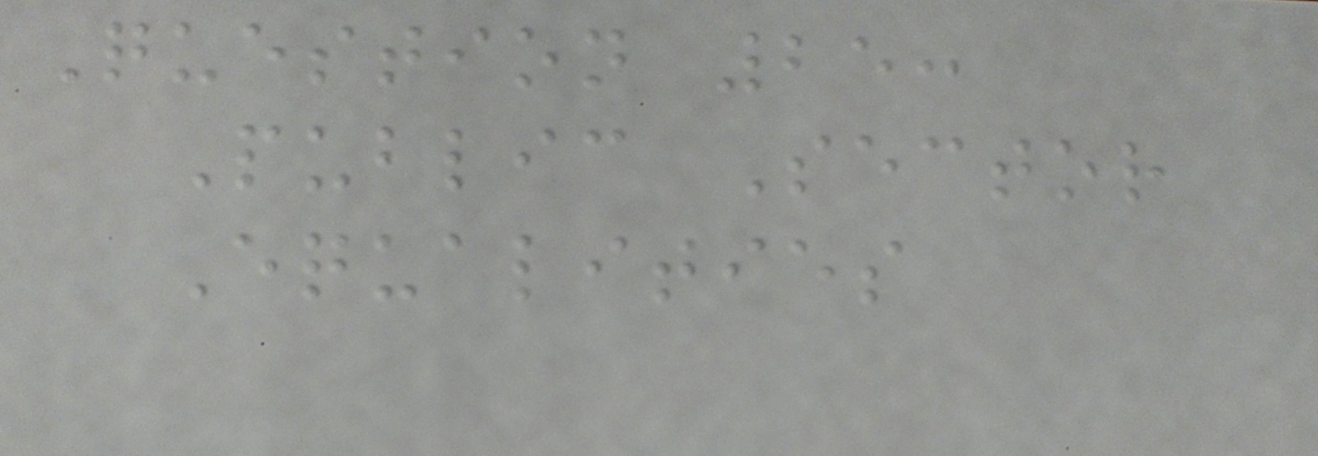Question 25:
Public Sector
Equalities
